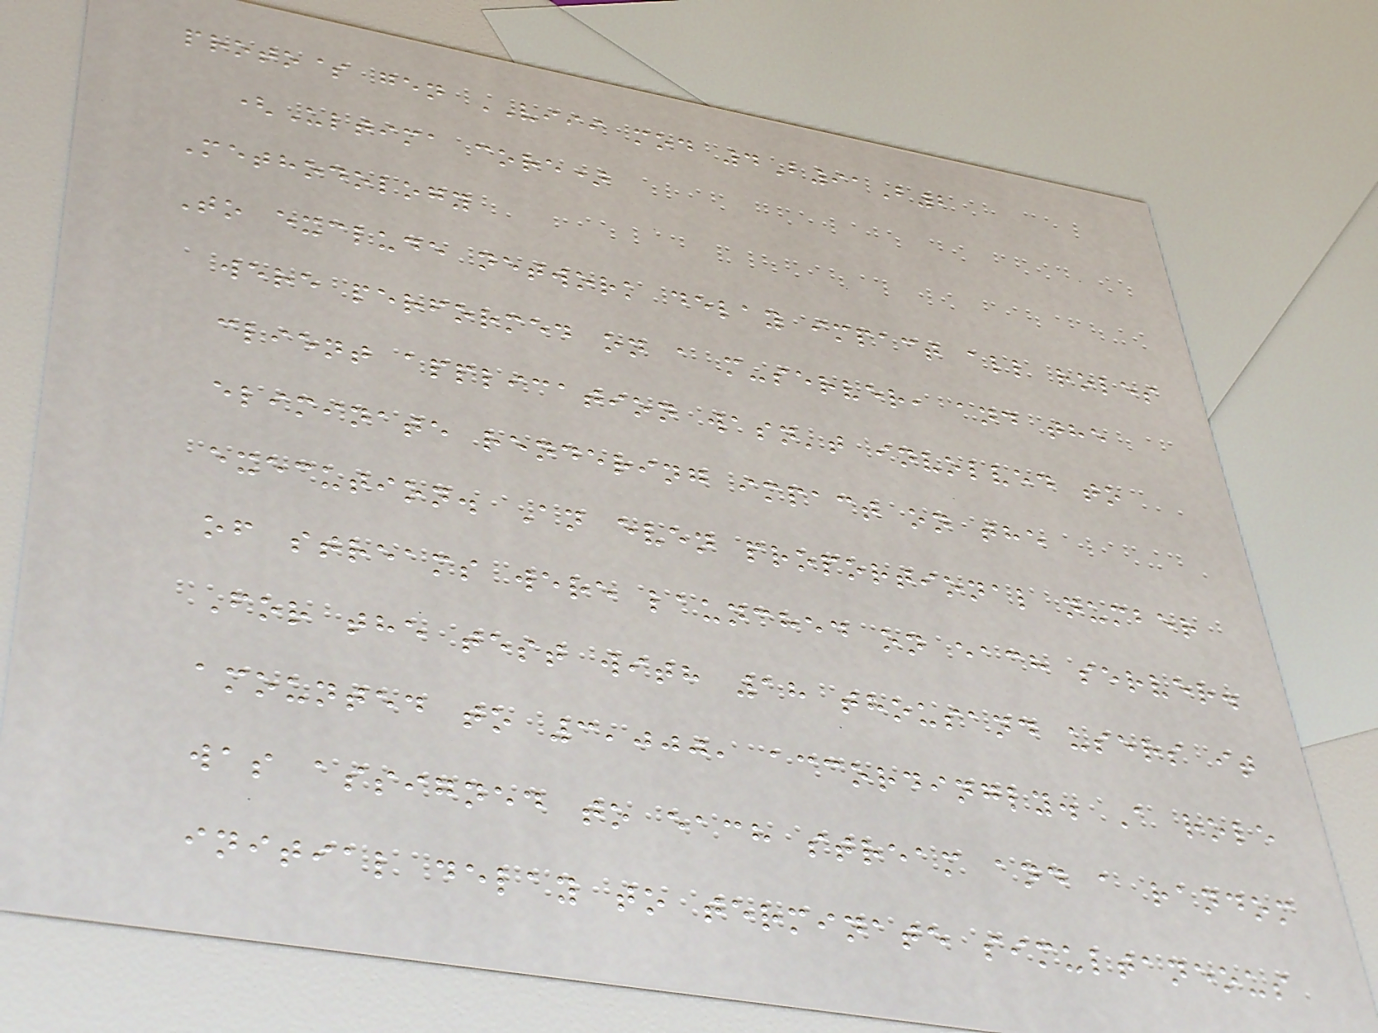proto$ gen VIII mod 4B91B2
(Ultima core)
Methodology
To exclude network delay impact all roles
were performed on a m-server, and the
client application wasn't involved to
eliminate rendering impact on the
execution. An even proportional number
of streams were launched on each server.
For the test with 18 thousand users it
amounted to 3,000, accordingly. A role
was assigned to each stream and a random
initial delay to terminate simultaneous
